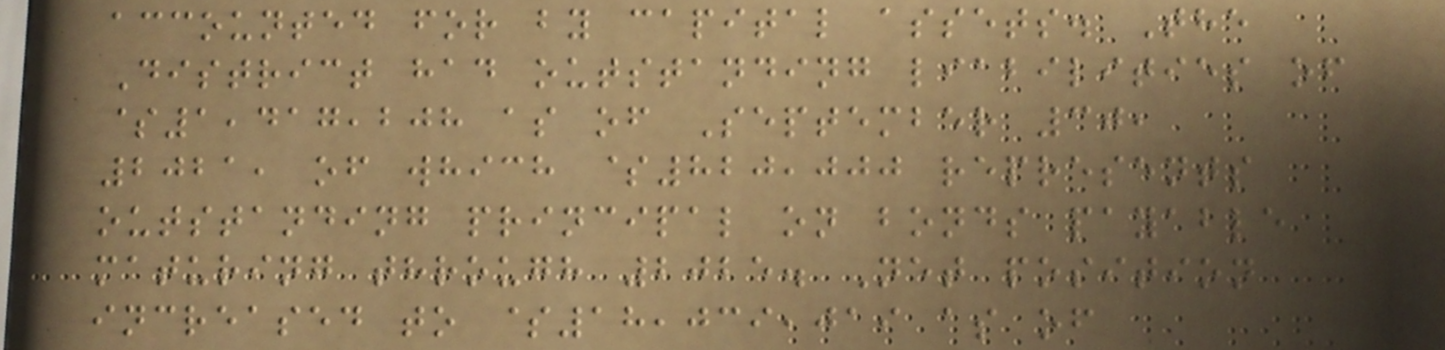accounted for by capital assets. The
District had outstanding liabilities of
$1,417,208 as of September 30,
2021, of which $820,000 represents
outstanding principal on bonds payable
maturing through 2025. Net position
increased to $18,039,019 as of
